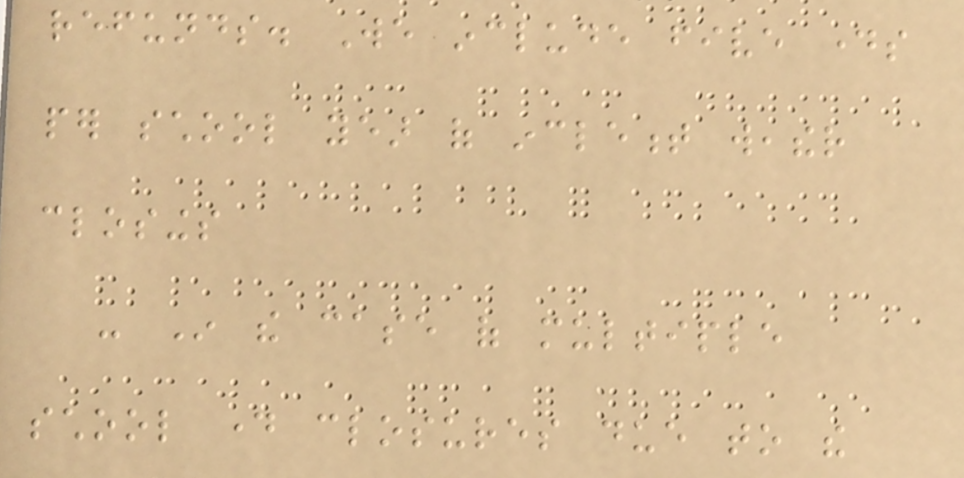refunds. We include five days
per school year of inclement weather
closings
- In the case of multiple
school day closures due to the
